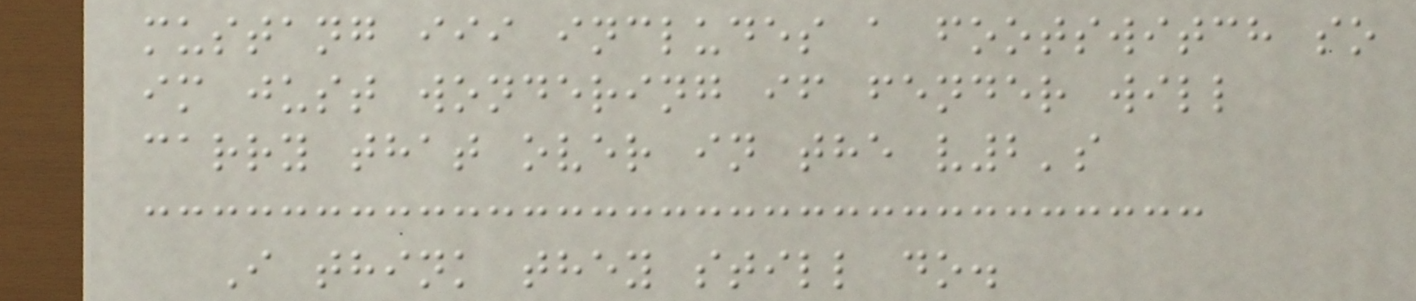mustang iii includes a footswitch so
im just wondering if fender will
carry that over in the v2's
I think they still do.
